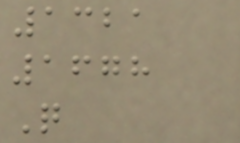1321
1678
Q
